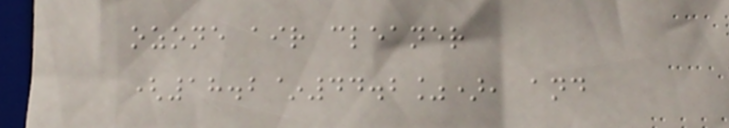ozone air cleaner
(18.2~44.2%), and
